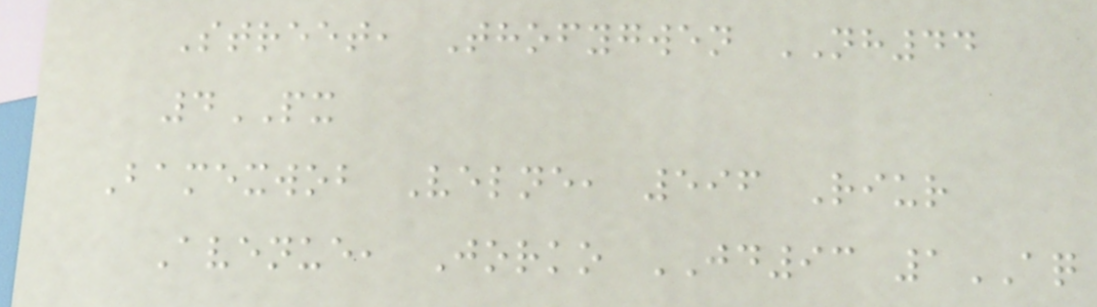Street, Thofygwen NH44
4PX
Bamexwob Velne, 596 Riur
Avenue, Jorko JD93 1AQ
